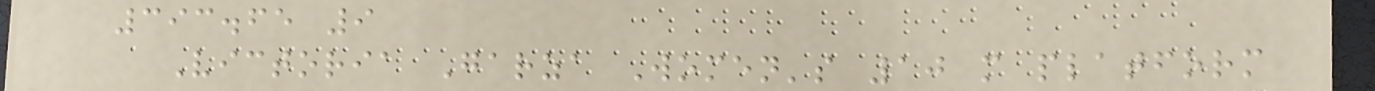393.65 9
Victoria Garza Women's 10 m platform
